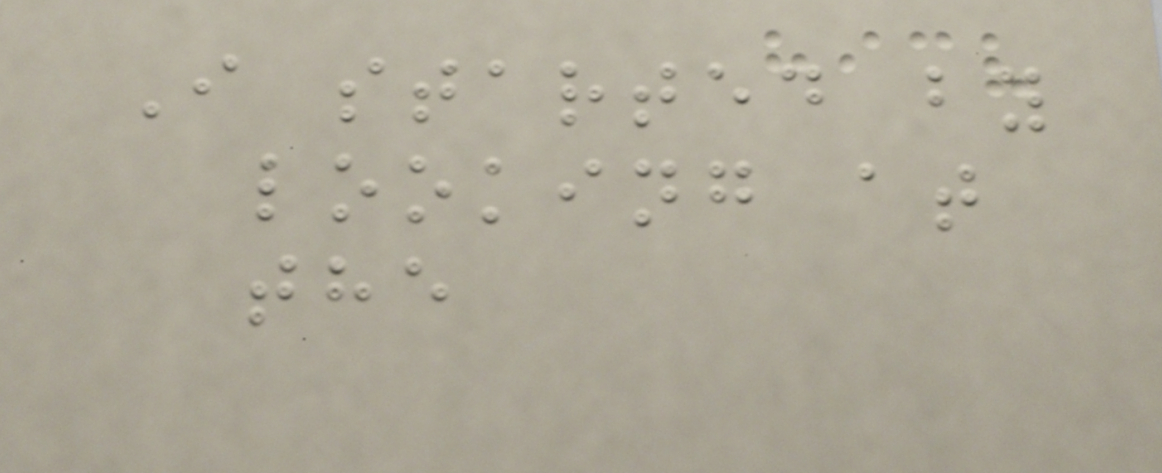I started by
looking at
the
